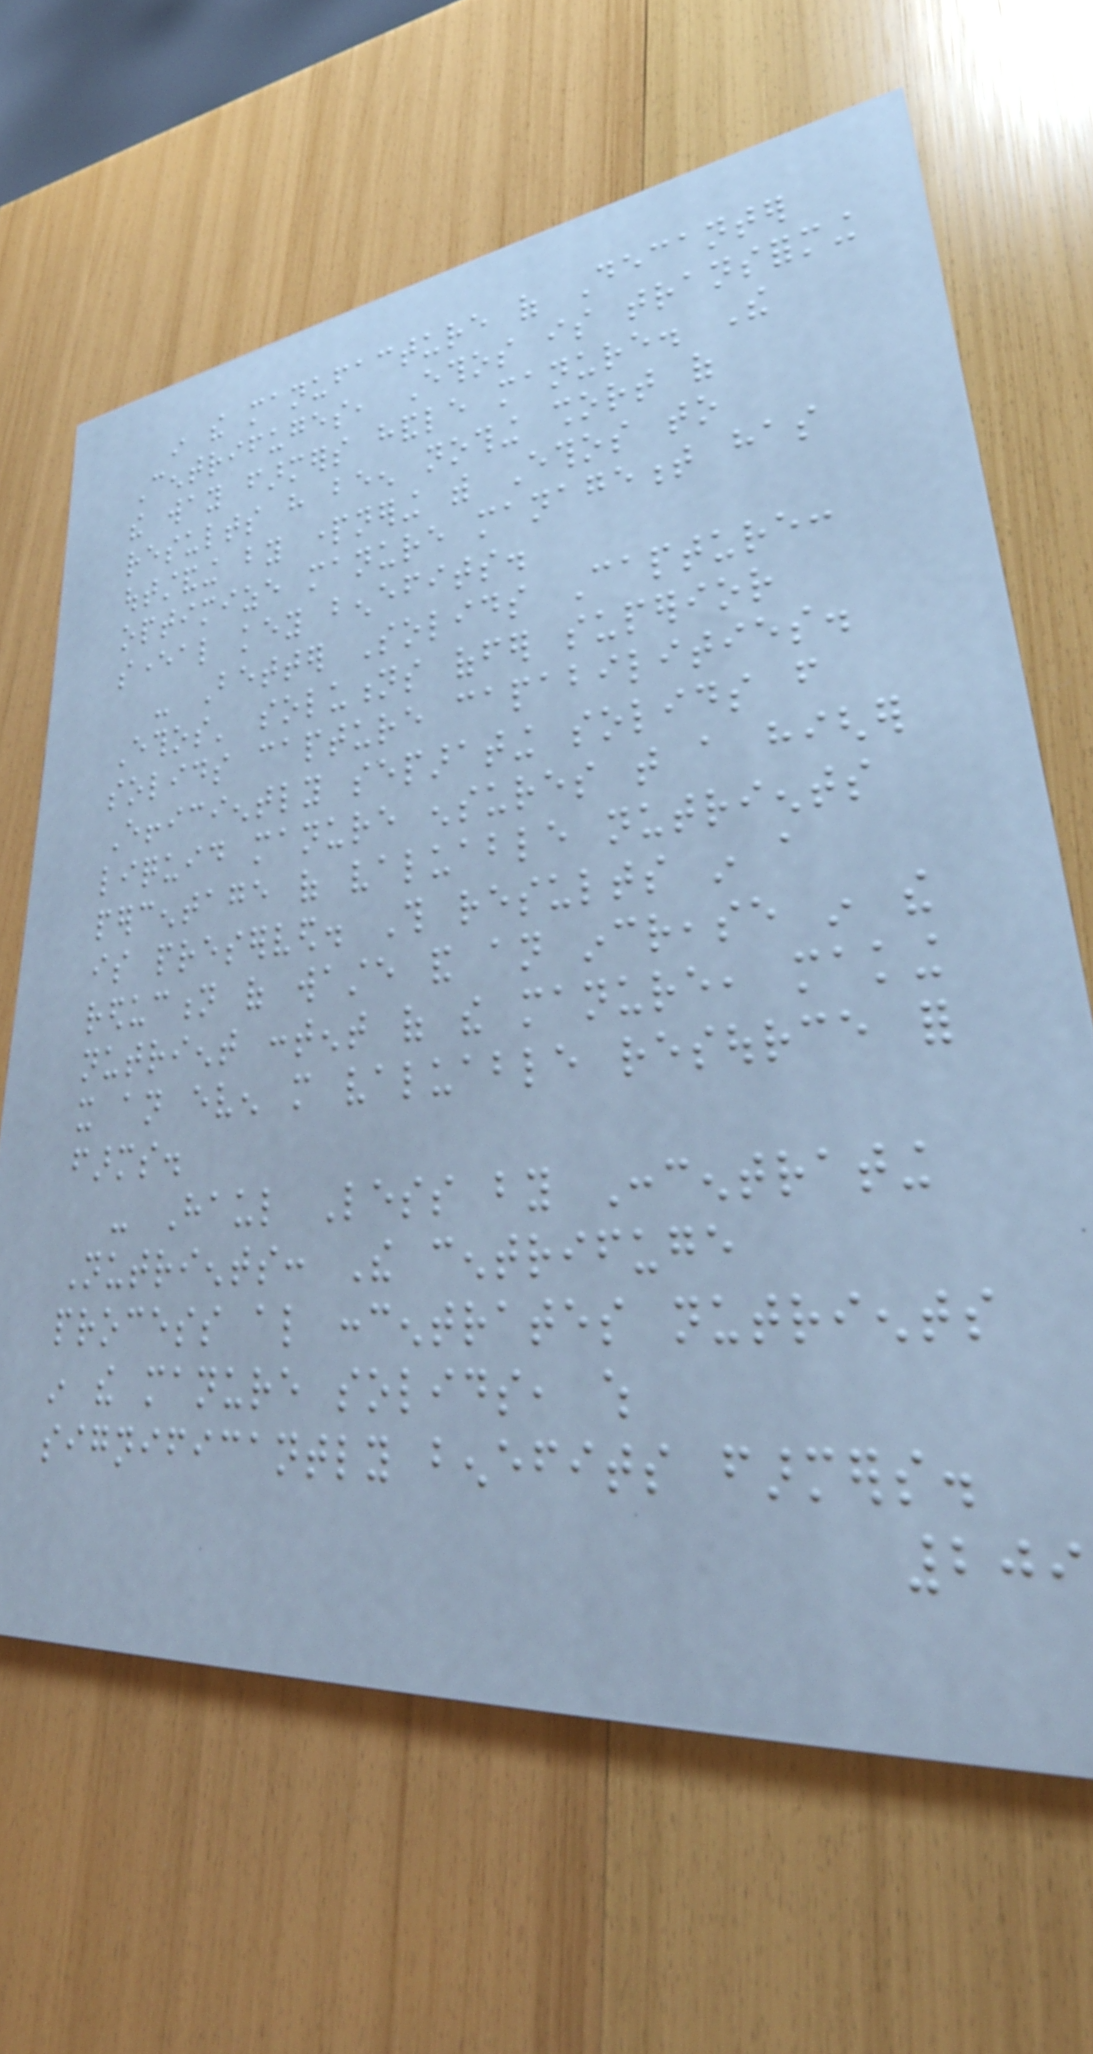in the manufacture of Decanter
Centrifuges, Ethos is transforming
the way farmers handle manure. The
results have been nothing short of
outstanding by partnering with Ethos to
optimize manure management has
several key benefits.
- Better Solids Capture:
Ethos' solutions offer superior
solids capture capabilities.
Efficiently separating solids from
liquid manure ensures that a higher
percentage of valuable nutrients
is preserved. This results in a
reduction of waste and an increase in the
nutrient content of the manure, making
it an even more valuable resource for
farms.
- Haul Less by Concentrating
Nutrients: The centrifuge
process also concentrates nutrients
in the manure solids, which
significantly benefits farmers.
209
